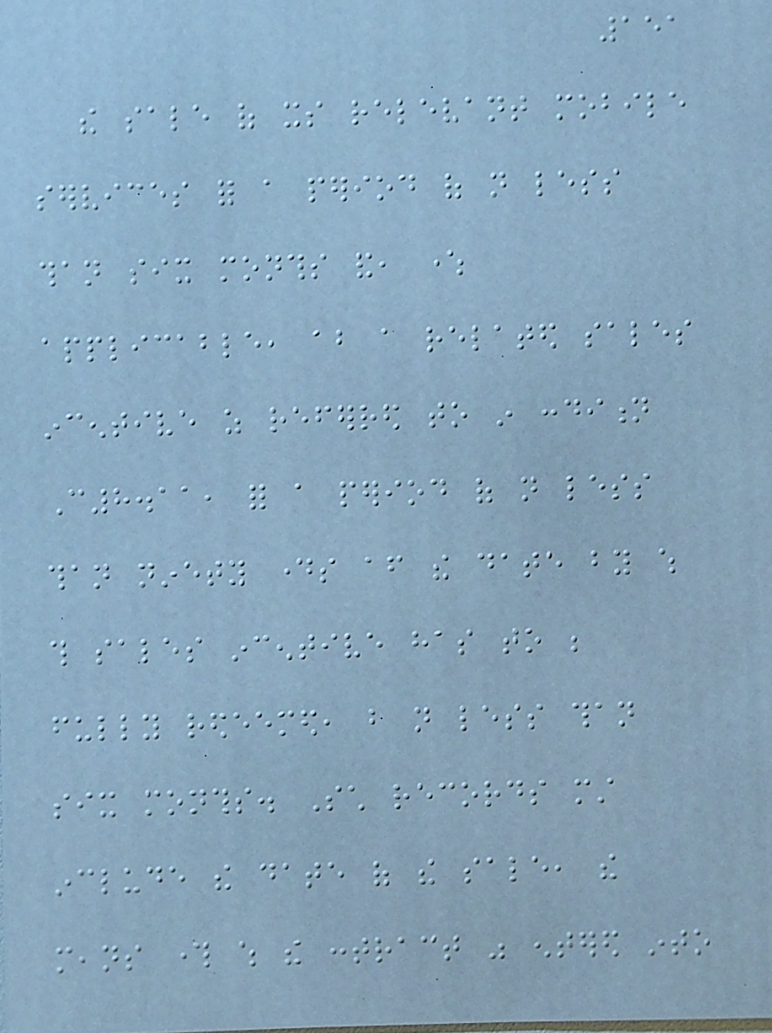151
the sale of its relevant mobile
services for a period of not less
than six months and, where
applicable, about a related sales
incentive as referred to in condition
C8.11, for a period of not less
than ninety days after the date by which
this sales incentive has to be
fully redeemed, but not less than
six months. Such records must
include the date of the sale, the
means through which the contract was entered into
